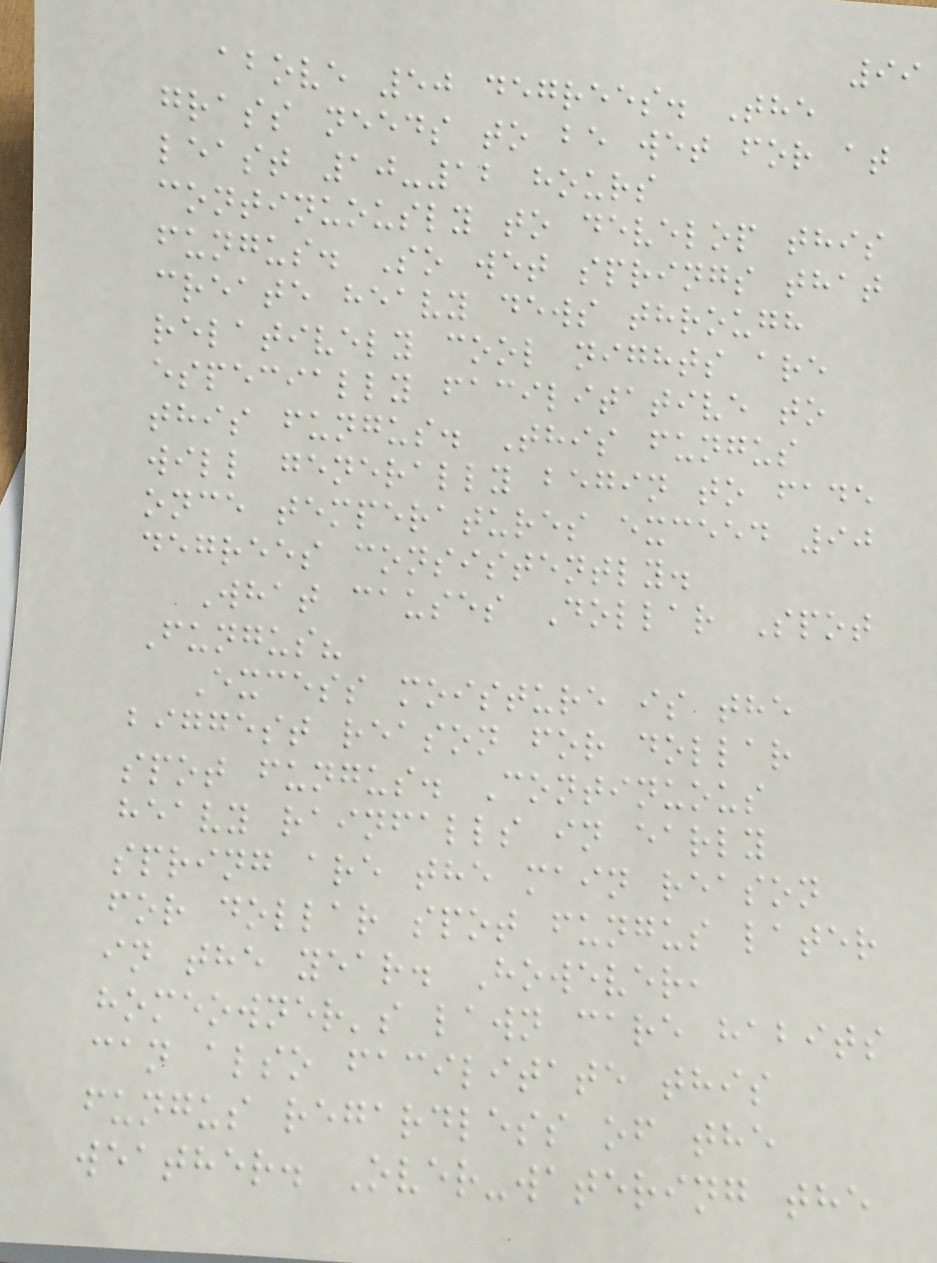99
above 50 degrees. The
grass needs to be wet for at
least 10-12 hours
continuously to develop this
fungus. So wet springs that
create heavy dews through
relatively cool nights are
especially facilitative to
this fungus. This fungus
will generally begin to fade
once temperatures exceed 90
degrees consistently.
What causes Dollar Spot
Fungus?
Excess moisture is the
biggest reason for dollar
spot fungus. Continuous
heavy rainfalls in early
spring are the main reason
for dollar spot fungus later
in the year. However,
homeowner's lawn care habits
can also facilitate this
fungus regardless of the
weather. Over-watering the
